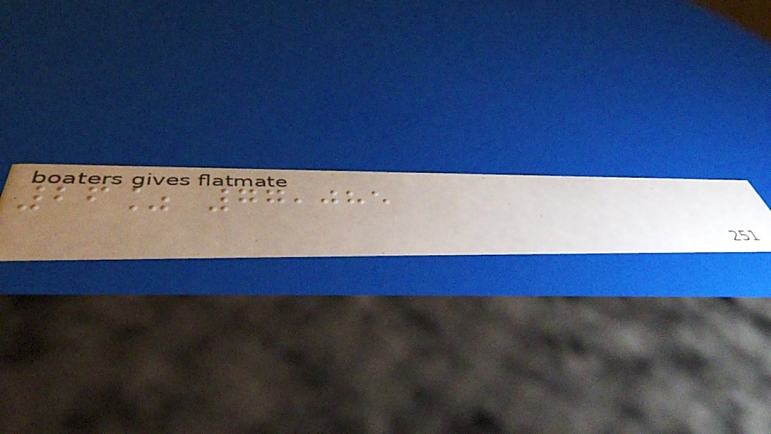26% 77,085
